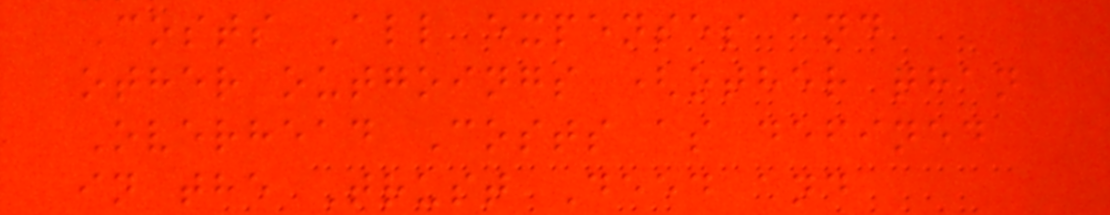Costs All expenses and
other outgoings (other than
Overhead Costs as defined
in the Trust Deed and
